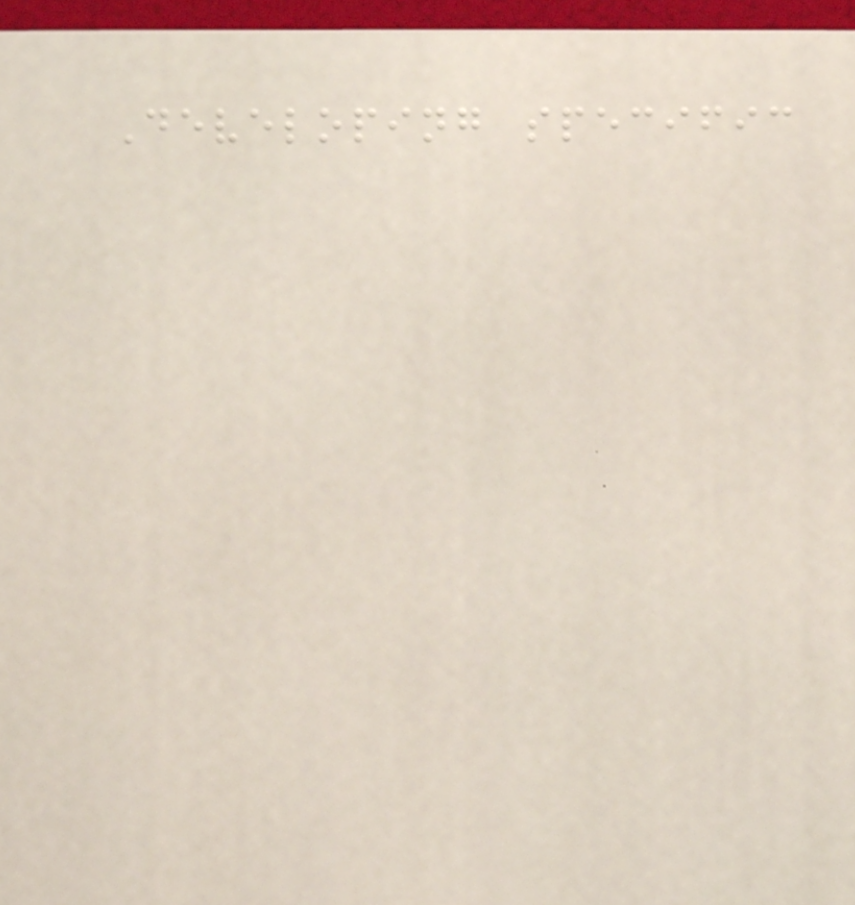Developing specific
